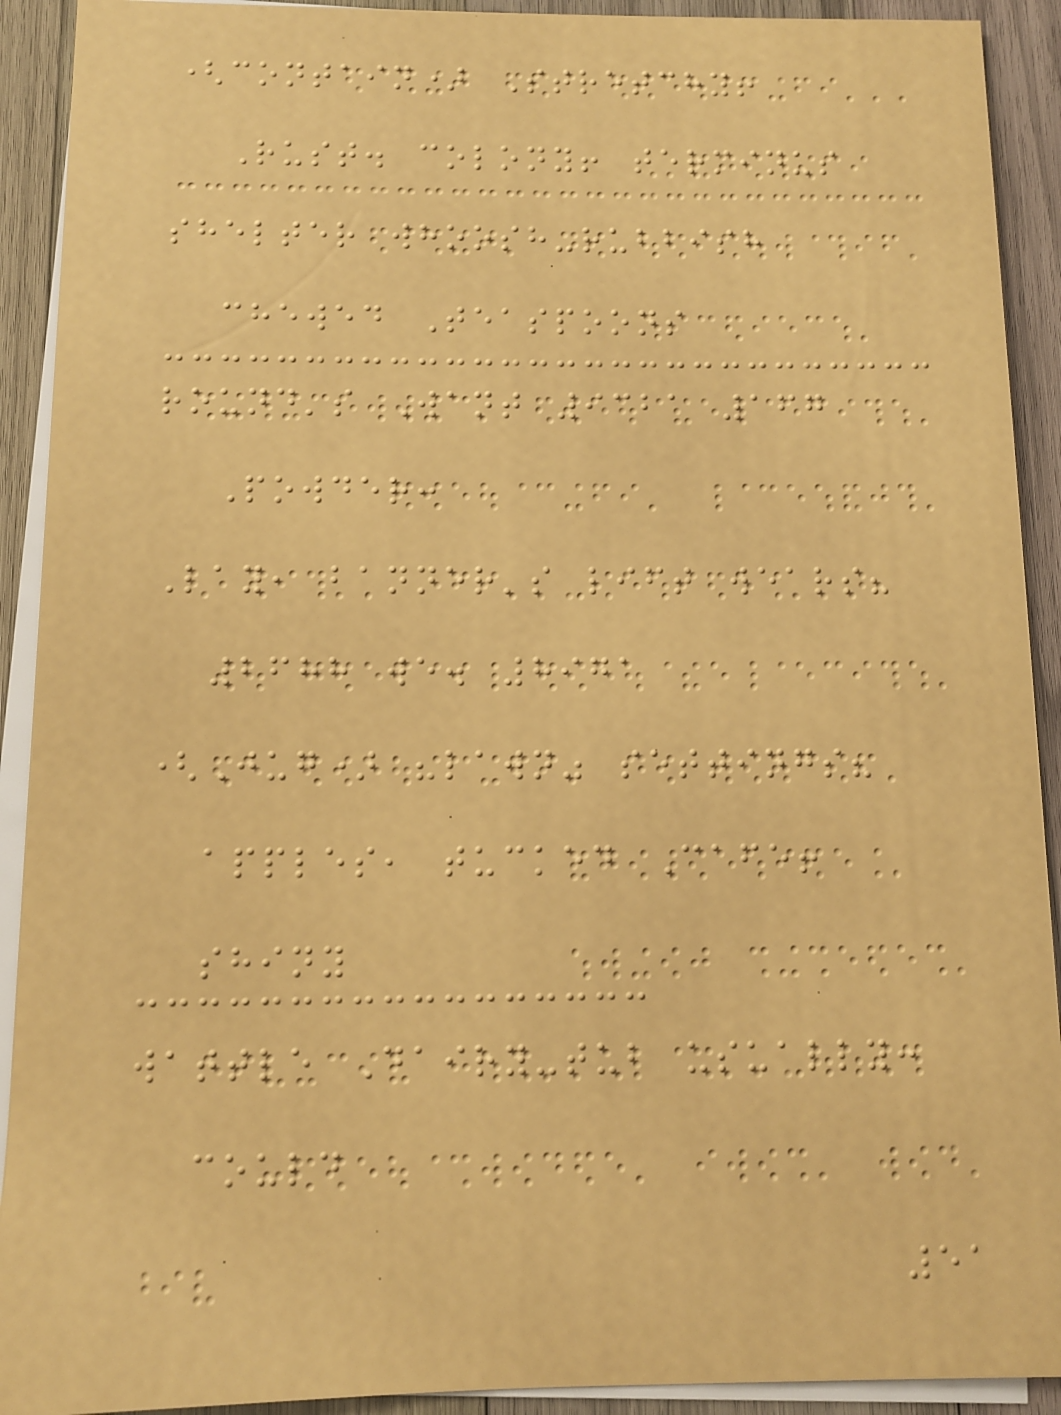(contain) Stretchy!
Rust. colony! terminus
shelter whoosh-rubbish
chewed Teaspoons
round's Want 9321 167
Powder:
Lay, banner's lift wears?
2688 we. 8971
(Jug) "lawn" settings?
apples, tucked Cafe!
shiny
wattle Dairy-tub usually:
could
51
